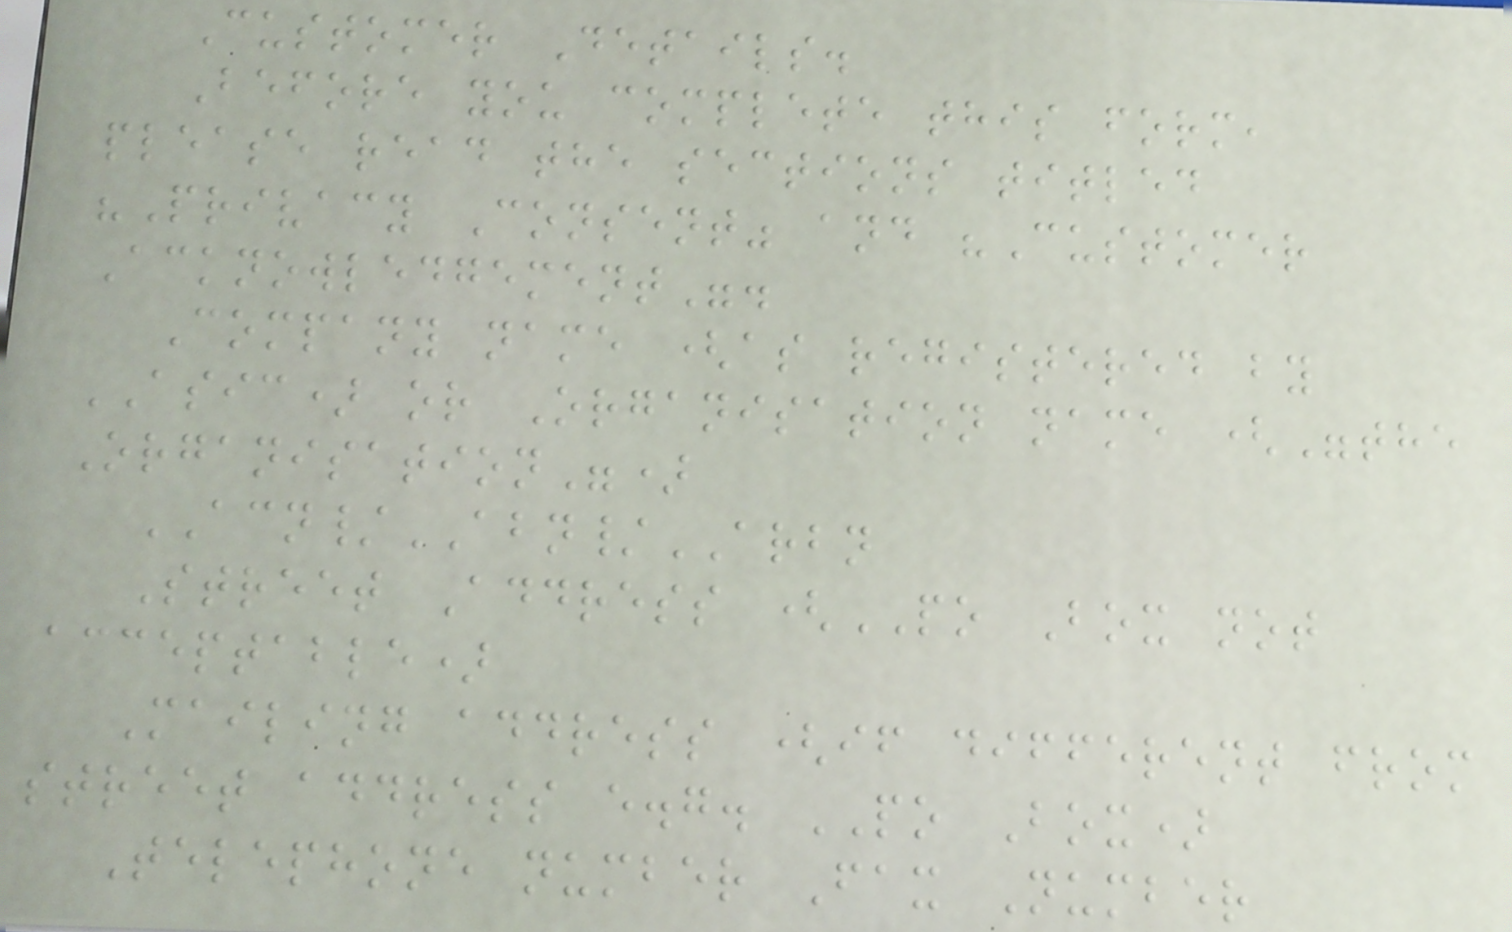Customer Details.
Before you complete this form,
please read the sections titled
"Privacy Consent" and "Customer
Acknowledgement".
Company name (as registered by
ASIC) or Organisation name ("the
Organisation")
ACN/ABN/ARBN
Street Address (PO Box not
acceptable)
Mailing address (if different from
street address e.g. PO Box)
Telephone number Fax Number
